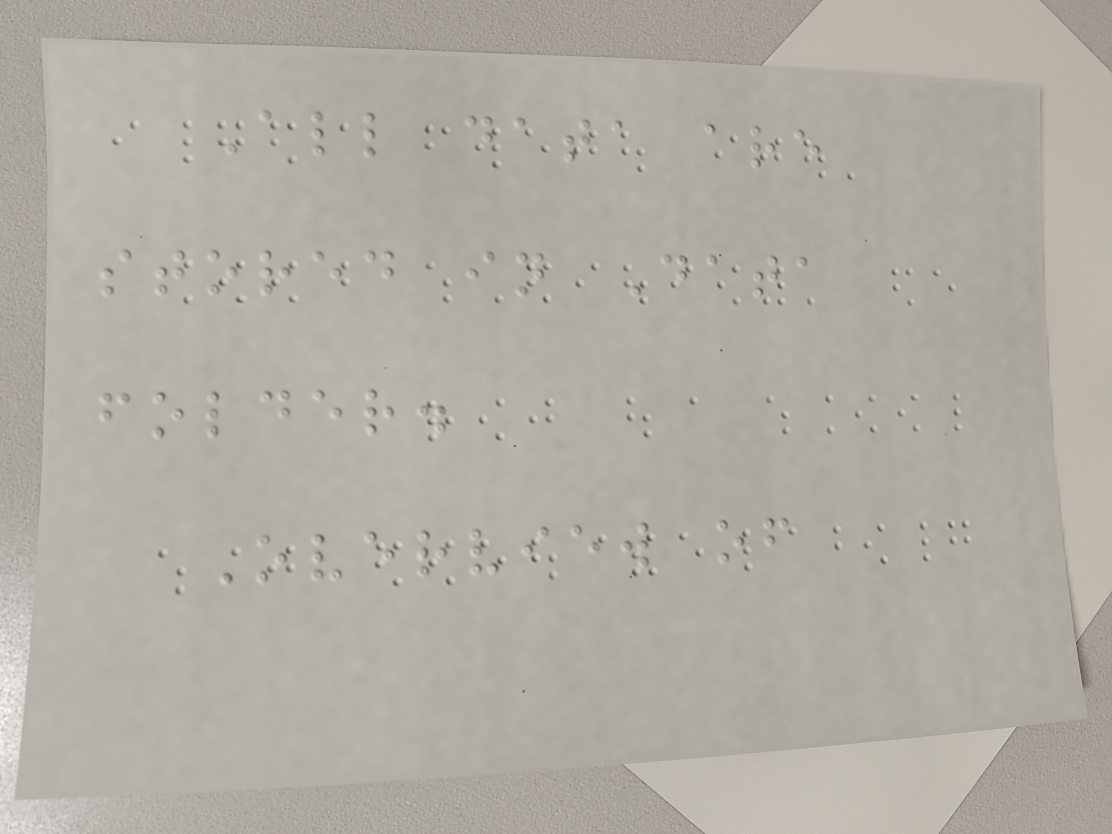All data are
stored in Data
folder.
Overview of
